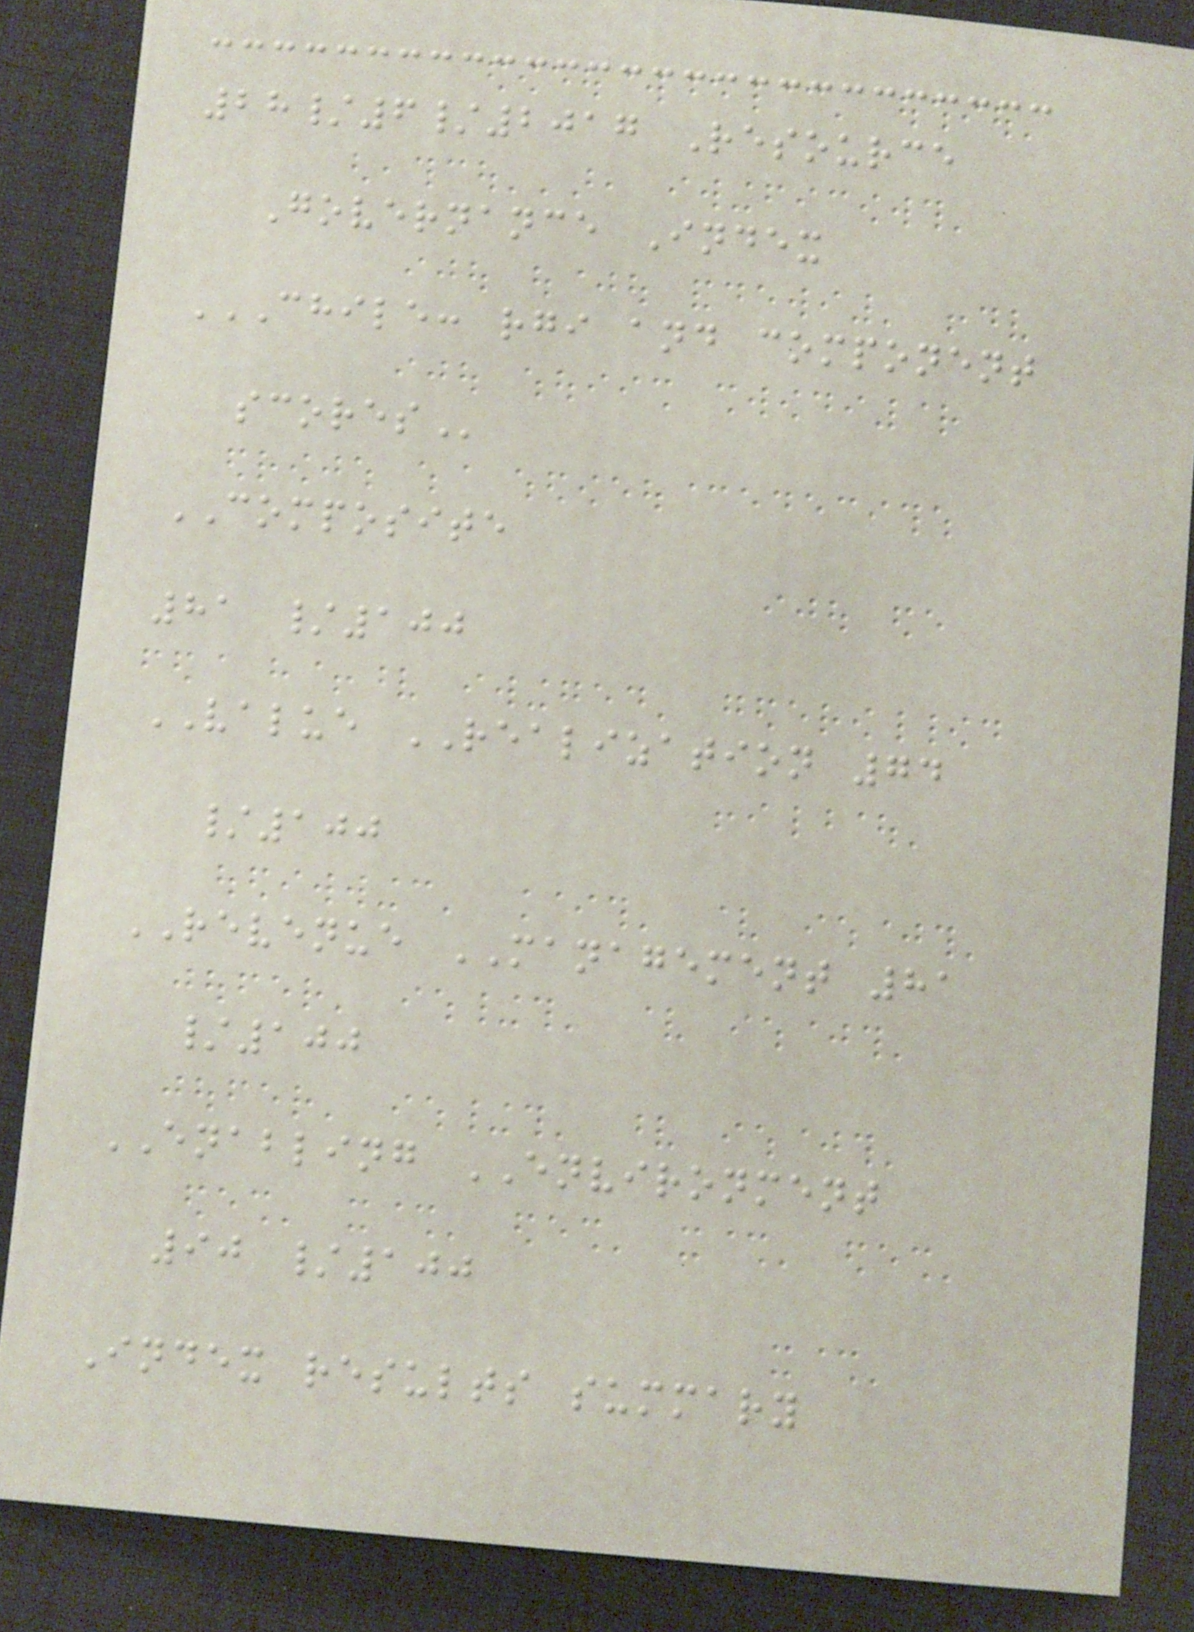28/6/2017 Resource
Governance Index
CHILE: RGI AND COMPONENT
SCORES
COMPOSITE
81 /100
VALUE REALIZATION 74
/100
REVENUE MANAGEMENT 81
/100
ENABLING ENVIRONMENT
90 /100
Index results summary
